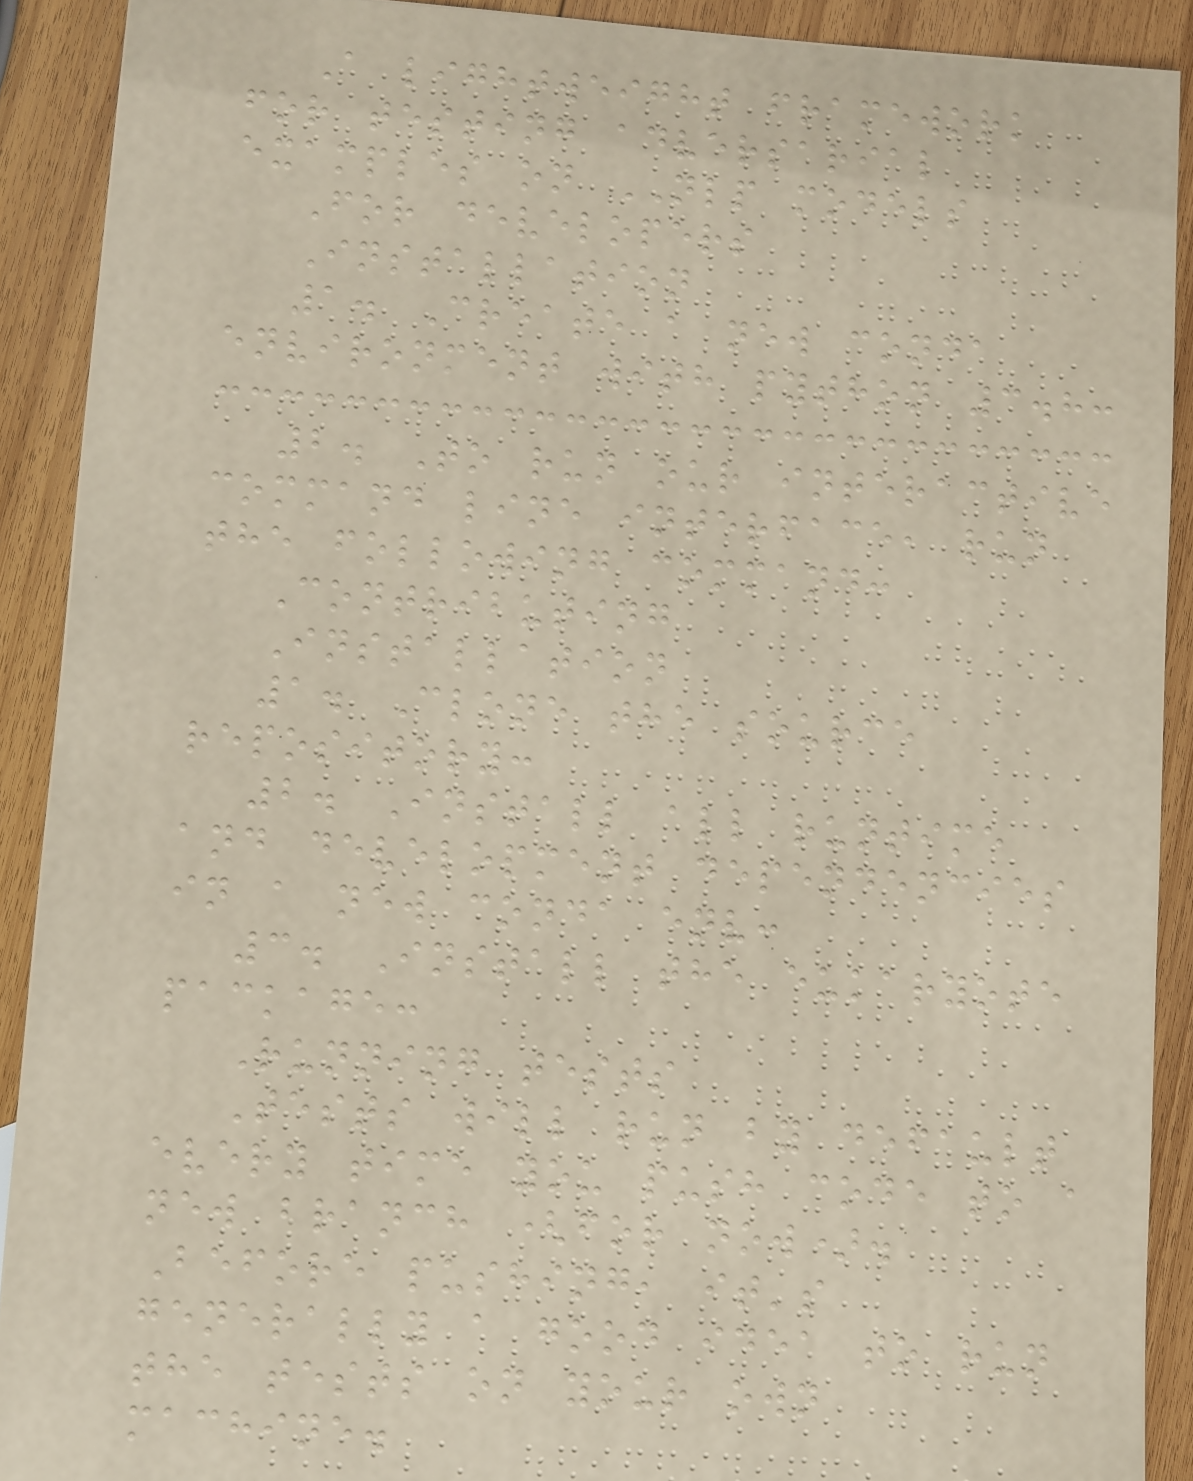A lightweight framework
for testing adversarial
examples on NLP models
For developers
Installation
1. Create a new conda
environment with python 3.8:
2. To run our interactive
command line interface, run
the following command:
Contributing
Installation
1. Clone the source
repository:
2. Install all runtime
and development dependencies
in a new conda env:
3. Install the eukaryote
package:
Running tests
Tests will run by default
every time you push code to a
new branch (for now).
Before pushing, it's
generally a good idea to run
the tests on your own
machine.
